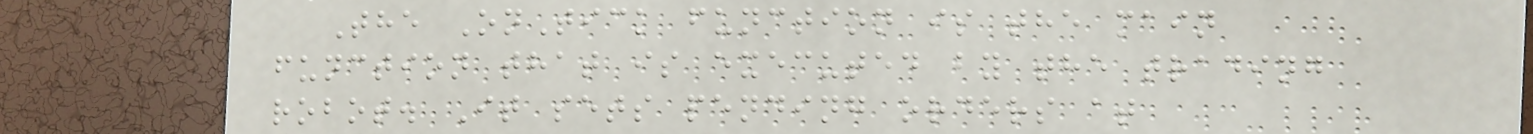The OnTick function is the main
function that is executed by the trading
robot. It sets pending orders at
